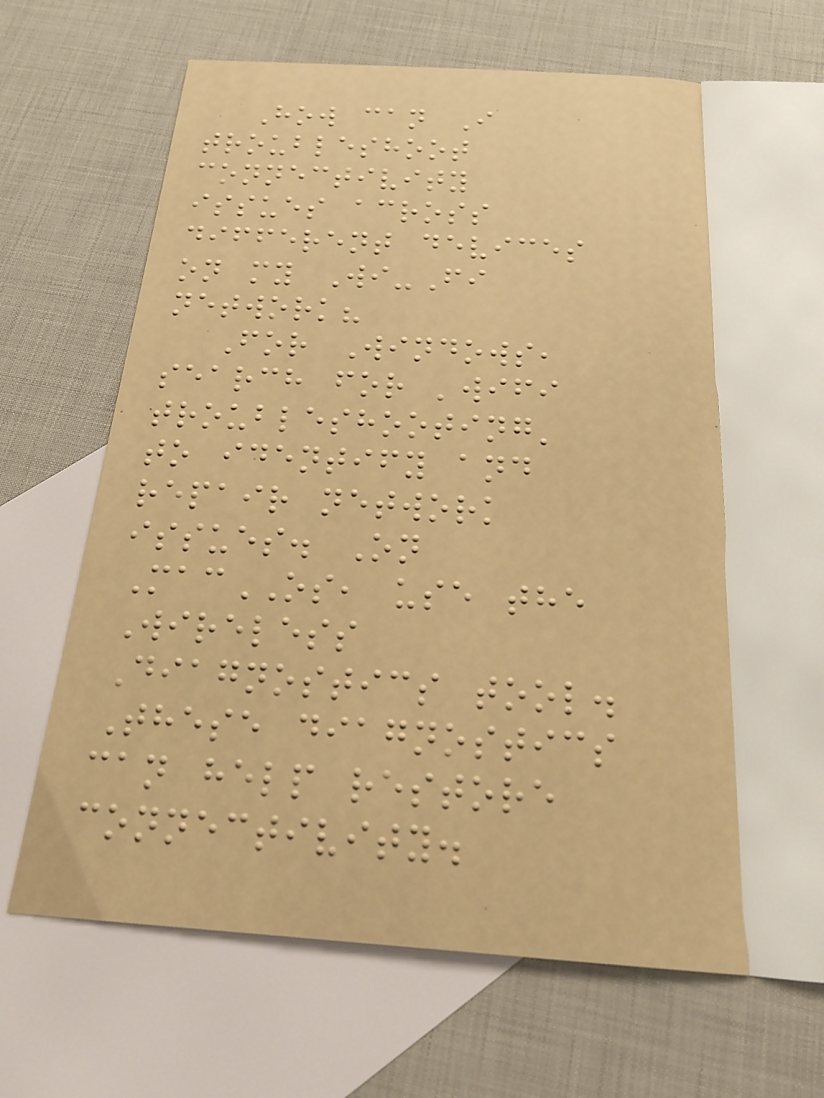How can I
troubleshoot
connectivity
issues across
different devices
on my Wi-Fi
network?
For Windows,
search for 'wifi
troubleshooting'
to identify and
repair network
issues. On
MacOS, use the
Wireless
Diagnostics tool.
These diagnostics
can help restore
connectivity.
